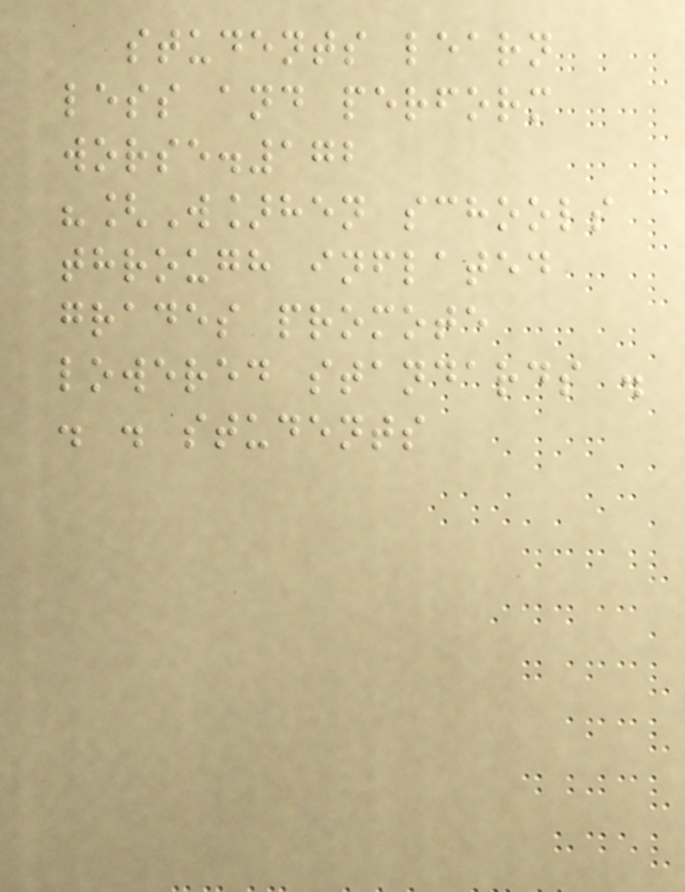students learn
less and perform
worse.172
"[W]hen schools
through inflated
grades promote
lowered standards .
. . students
